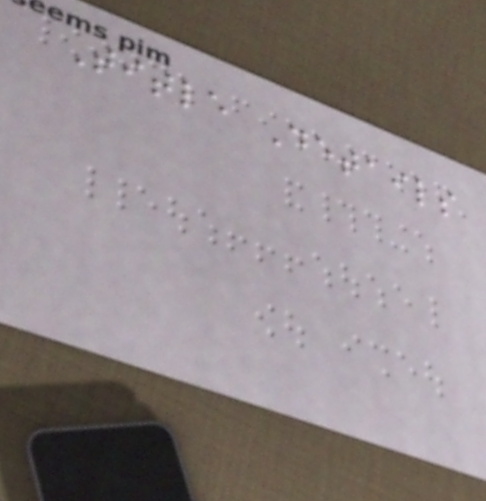Title Details
